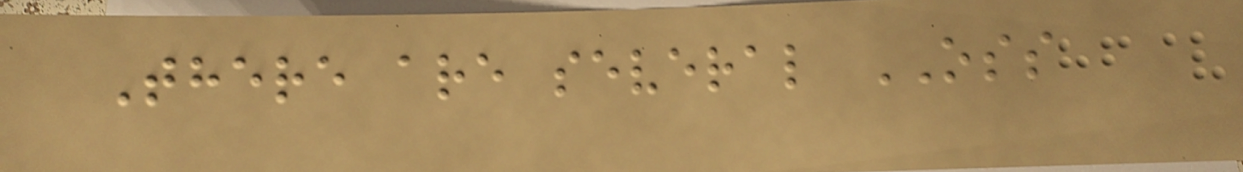There are several OSS
